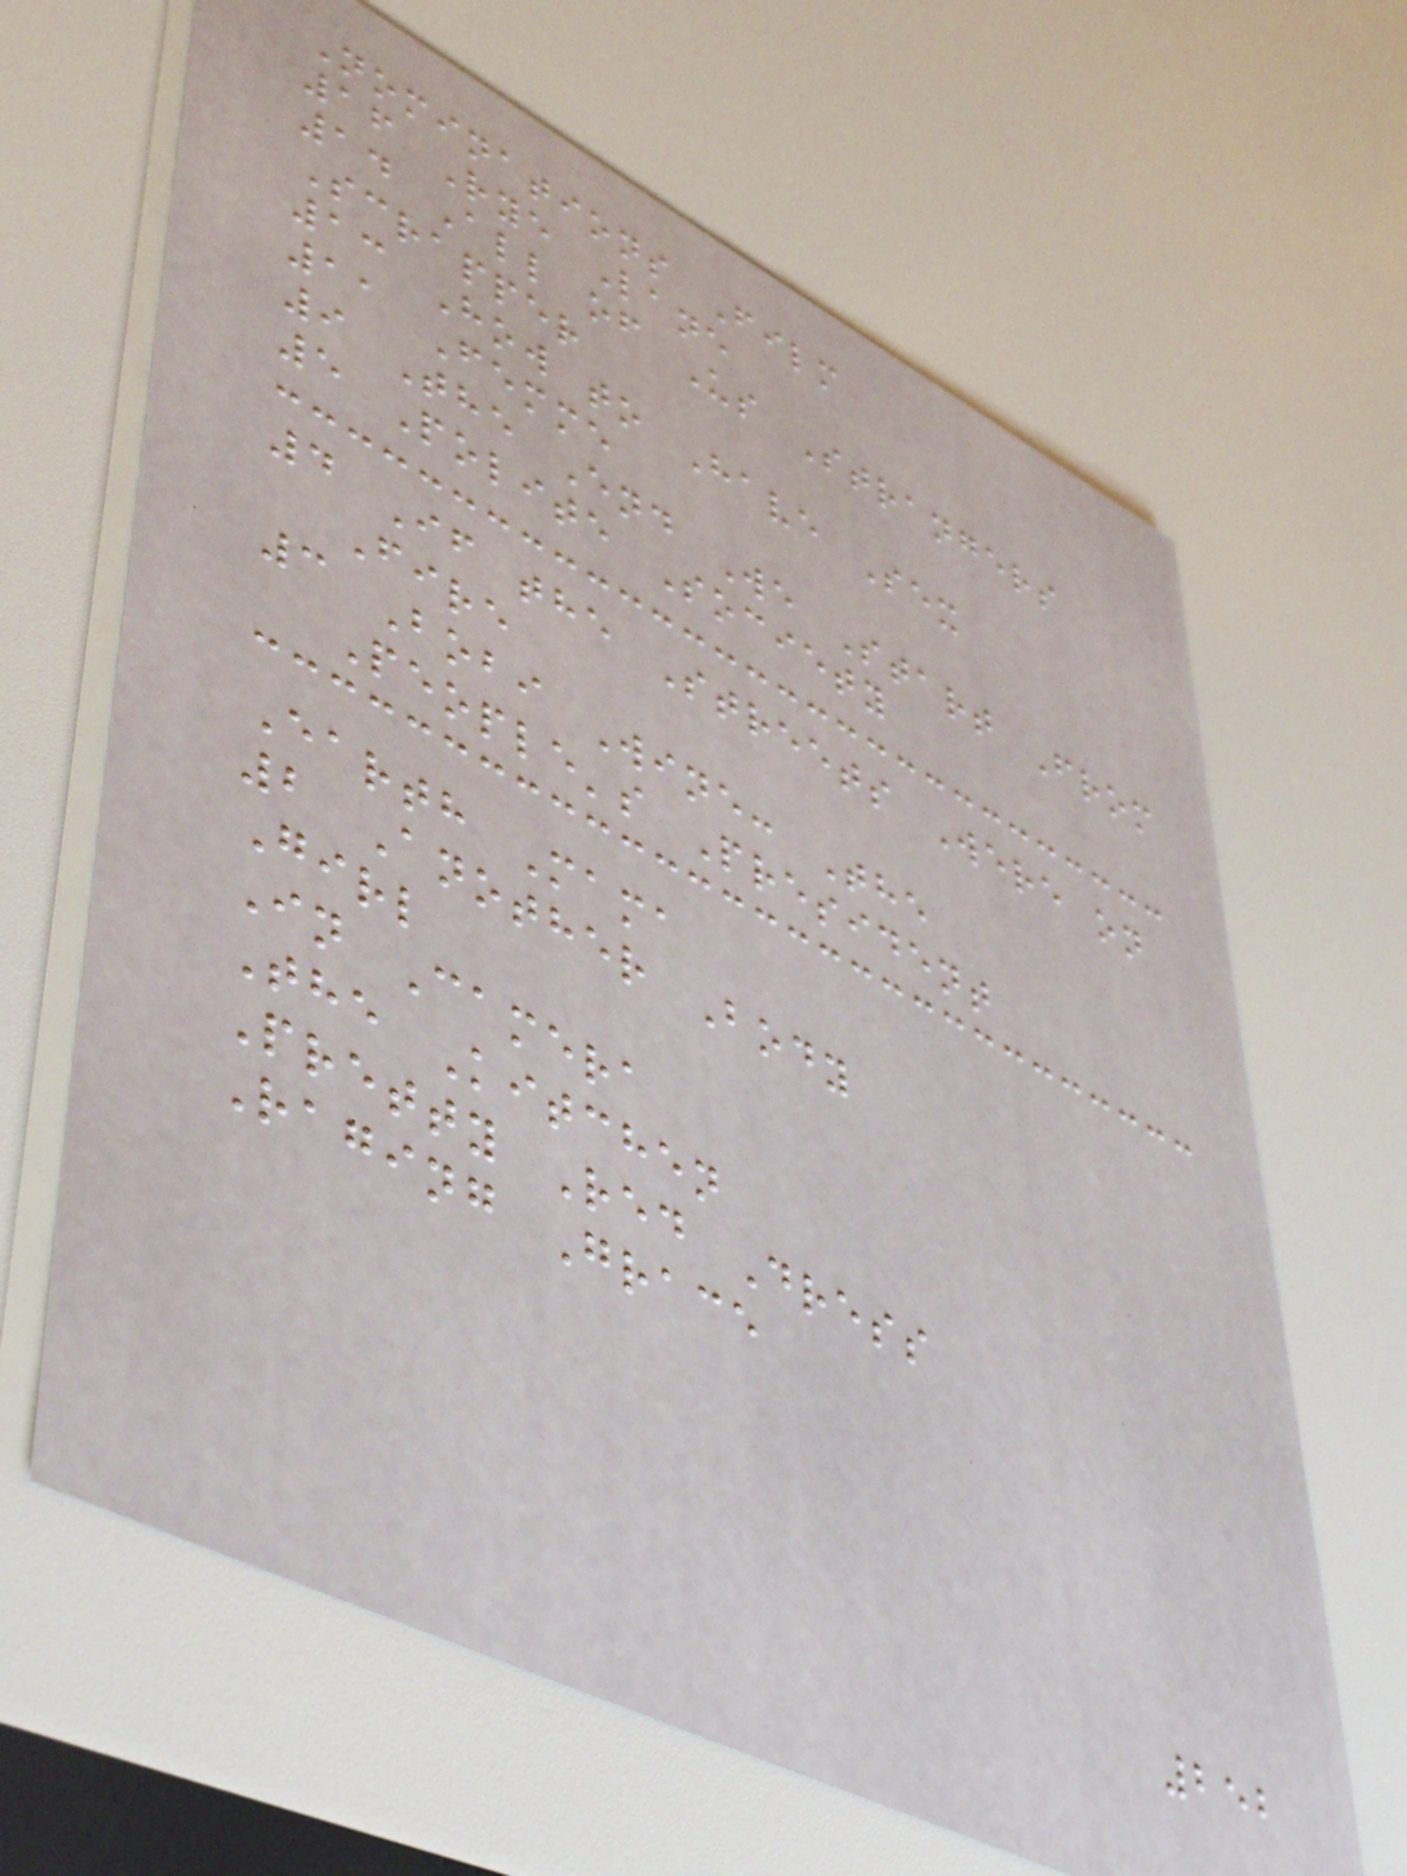Nominations Film
16 Rye Lane
14 All of Us Strangers
Scrapper
13 How to Have Sex
11 Femme
9 The End We Start From
5 Polite Society
4 If the Streets Were on
Fire
3 Bobi Wine: The
People's President
Earth Mama
2 Another Body
Girl
In Camera
The Kitchen
Pretty Red Dress
Raging Grace
252
